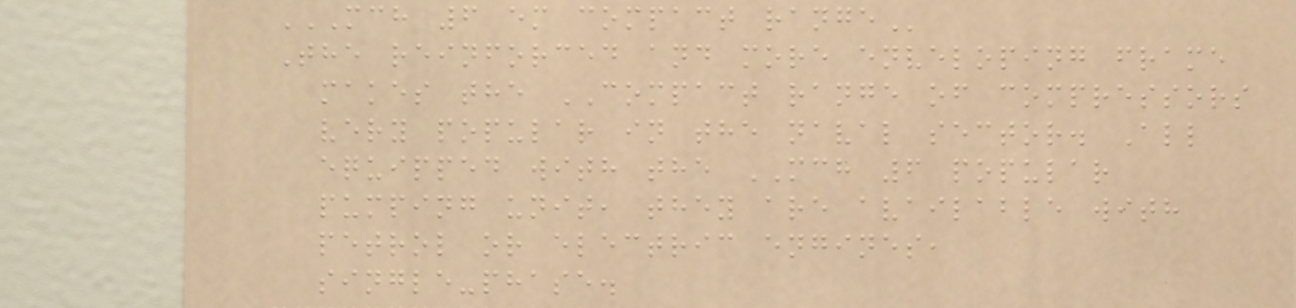MCH 6 EM COMPACT RANGE
The reinforced and more enveloping frame
makes the COMPACT range of compressors
very popular in the naval sector. All
equipped with the MCH 6 popular
pumping unit, they are available with
petrol or electric engines,
single-phase.
